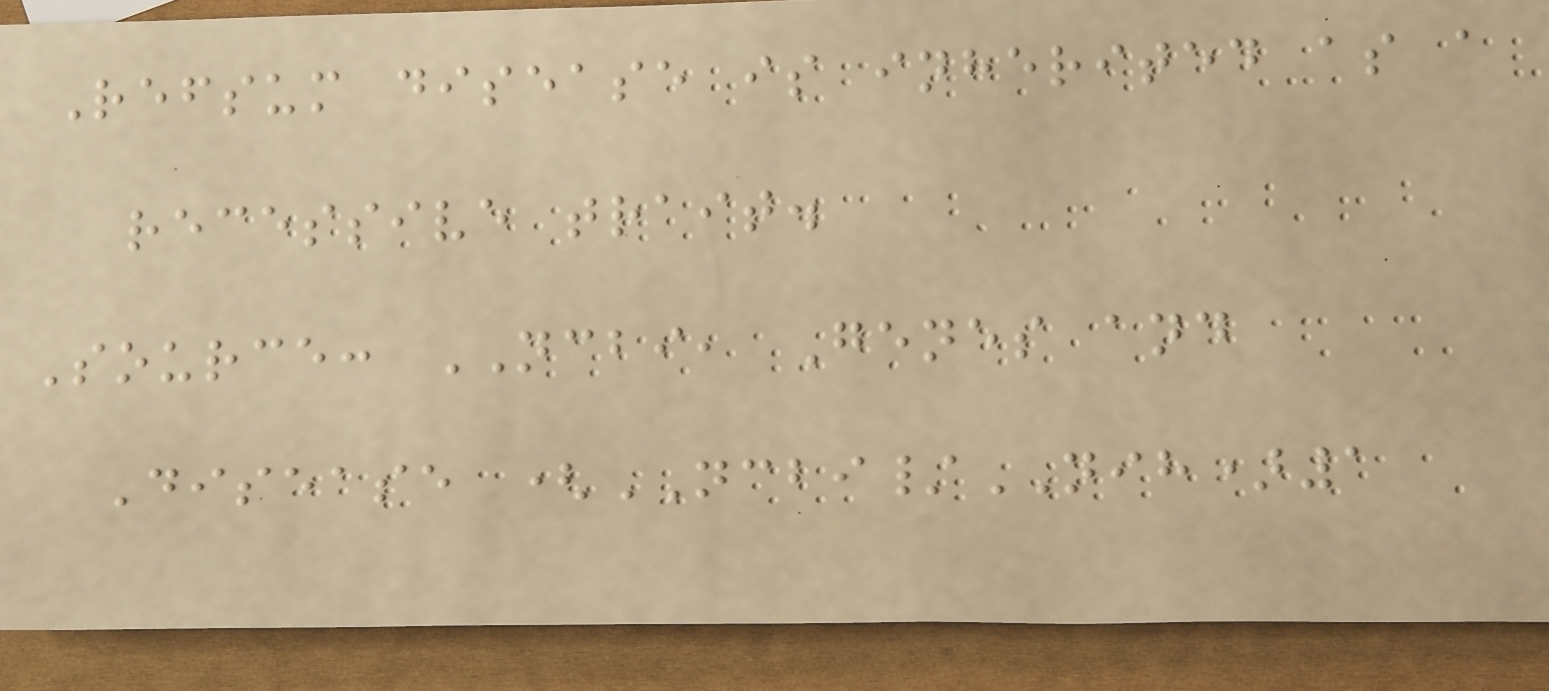Refsum disease is inherited as a
recessive trait.
Source: NCBI, Genes and
Disease (NCBI/NIH)1
